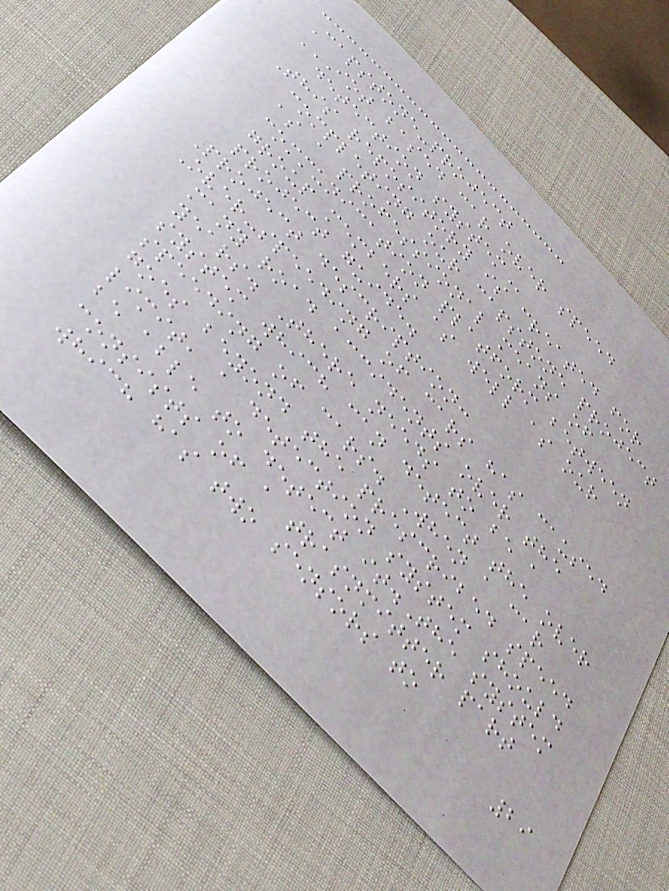Capstone-project
IOT BASED CAR OVER SPEED
DETECTION SYSTEM
This repository is created for
completing our capstone project
as a professional means of
communication platform between
group members as well as our
project guide.
Project description:
Over-speeding of cars has caused
many road accidents over the
years. There needs to be a
system which can detect the over
speeding of cars. When a car
goes beyond the prescribed speed
limit, a detection system should
be able to detect it.The system
consists of a trasnmitter part
which has two sensors to
29
